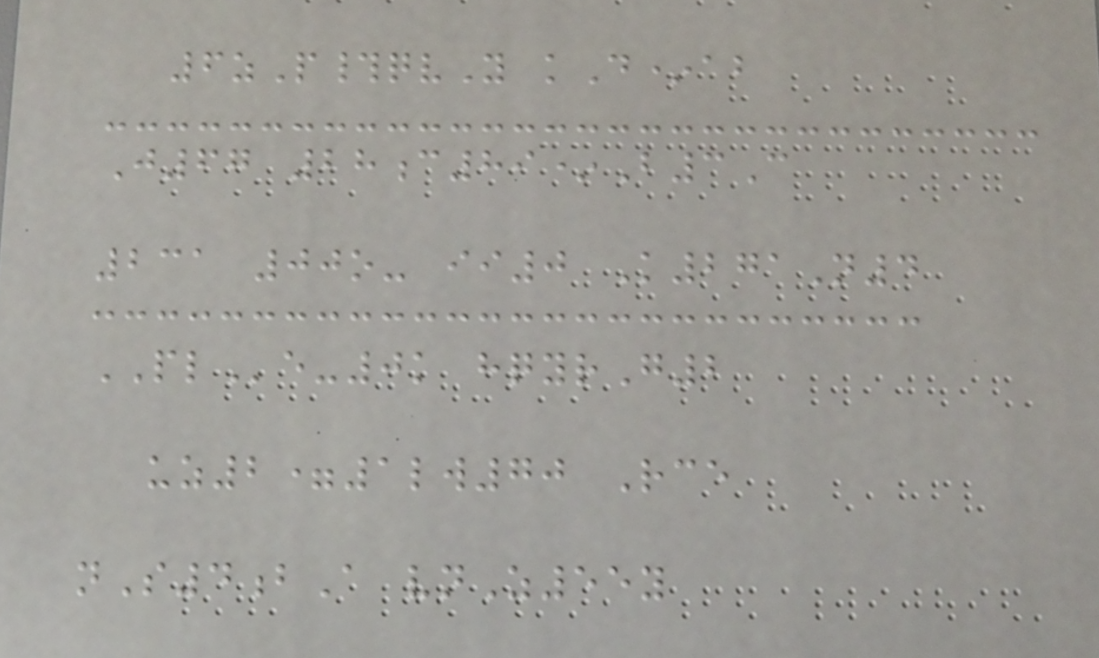6zP#qvY kD*ab
J67 28c89*B3C
231 00o- ii0 K271N4
PLe-0k hqyrG2
uz2=1lw70 Rce
nS4bA vnZ55y
